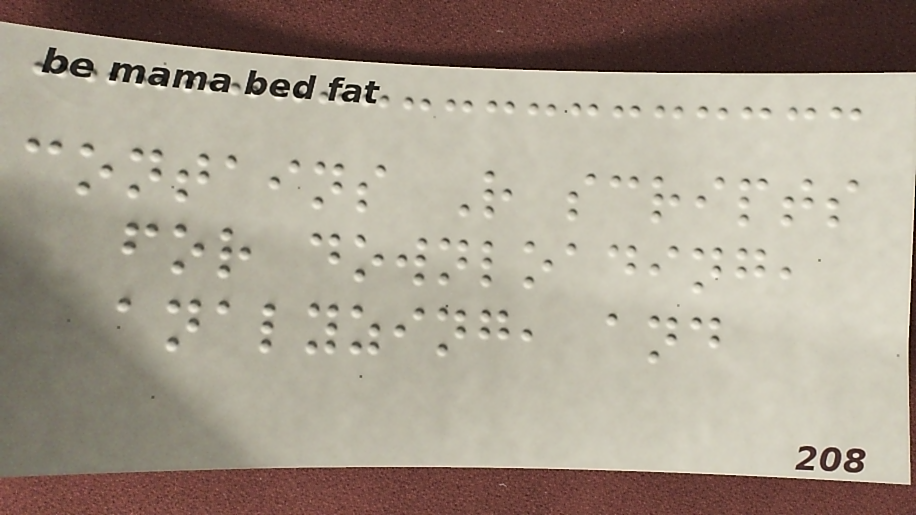contains R scripts
for downloading,
analyzing, and
